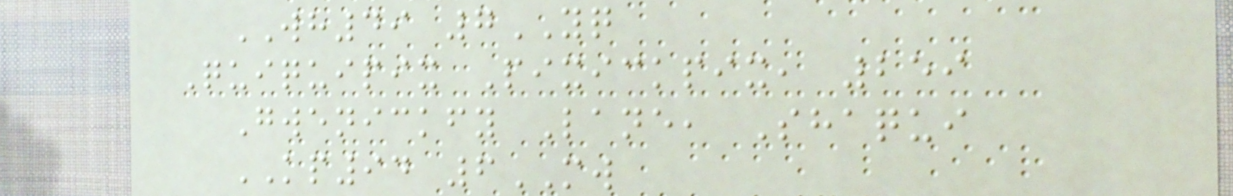WH49 7YQ
Quiquipix Pixickpix, 259
Gwenickfy Lane, Shaqui
KP94 6MW
